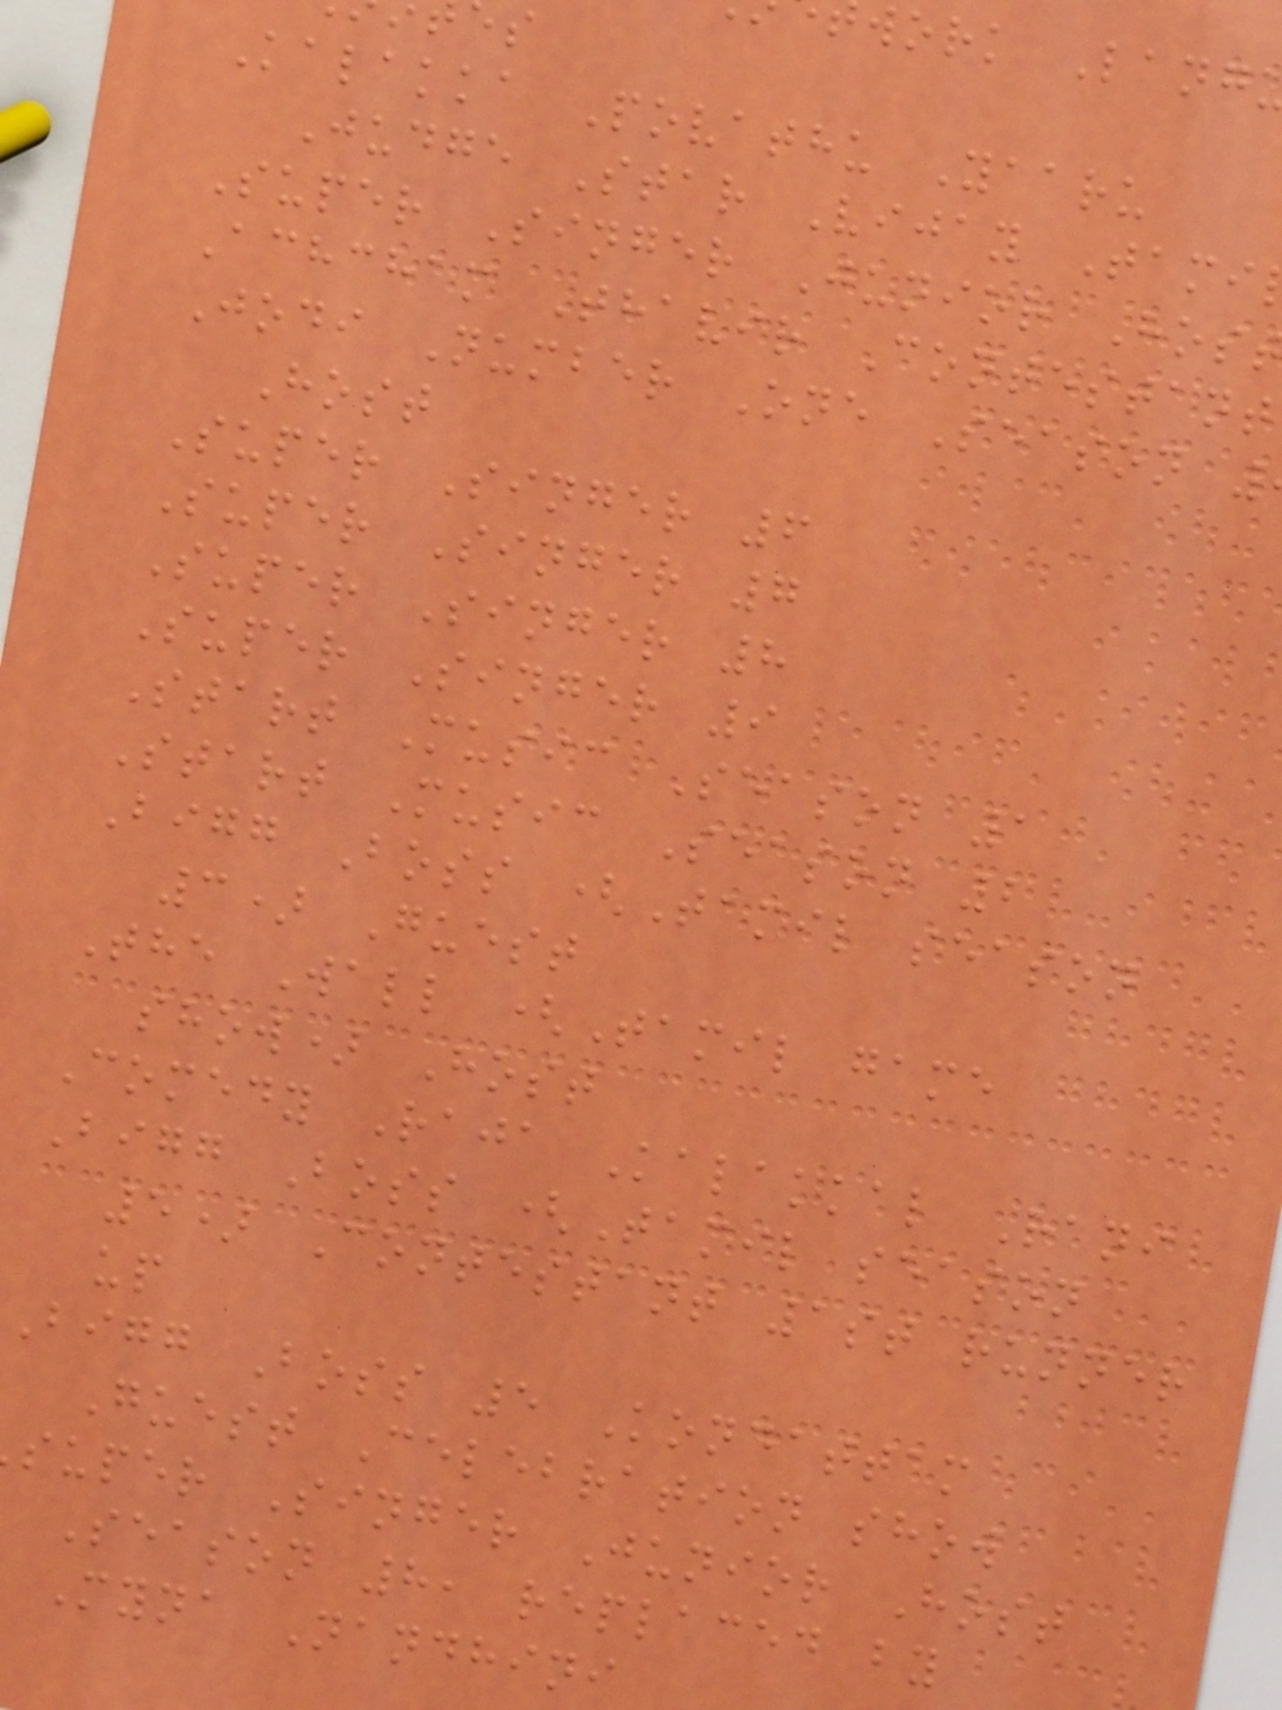work Lang
Kalakka Povathu Yaaru
Judge Star Vijay Tami
Super Singer Junior Hos
Achcham Thavir Contestant
Jodi Number One Season
Host
Super Singer 6
Super Singer 7
Super Singer 8
Super Singer 9
Start Music Season 1
Start Music Season 2
Bigg Boss (Tamil season
3) Guest
The Wall (Tamil game
show) Host
Comedy Raja Kalakkal Rani
Bigg Boss (Tamil season
5) Contestant 1st runner
up
Bigg Boss 5 Kondattam
Guest Celebration show
super Singer Junior Host
Season 8, replaced by
Myna Nandhini
